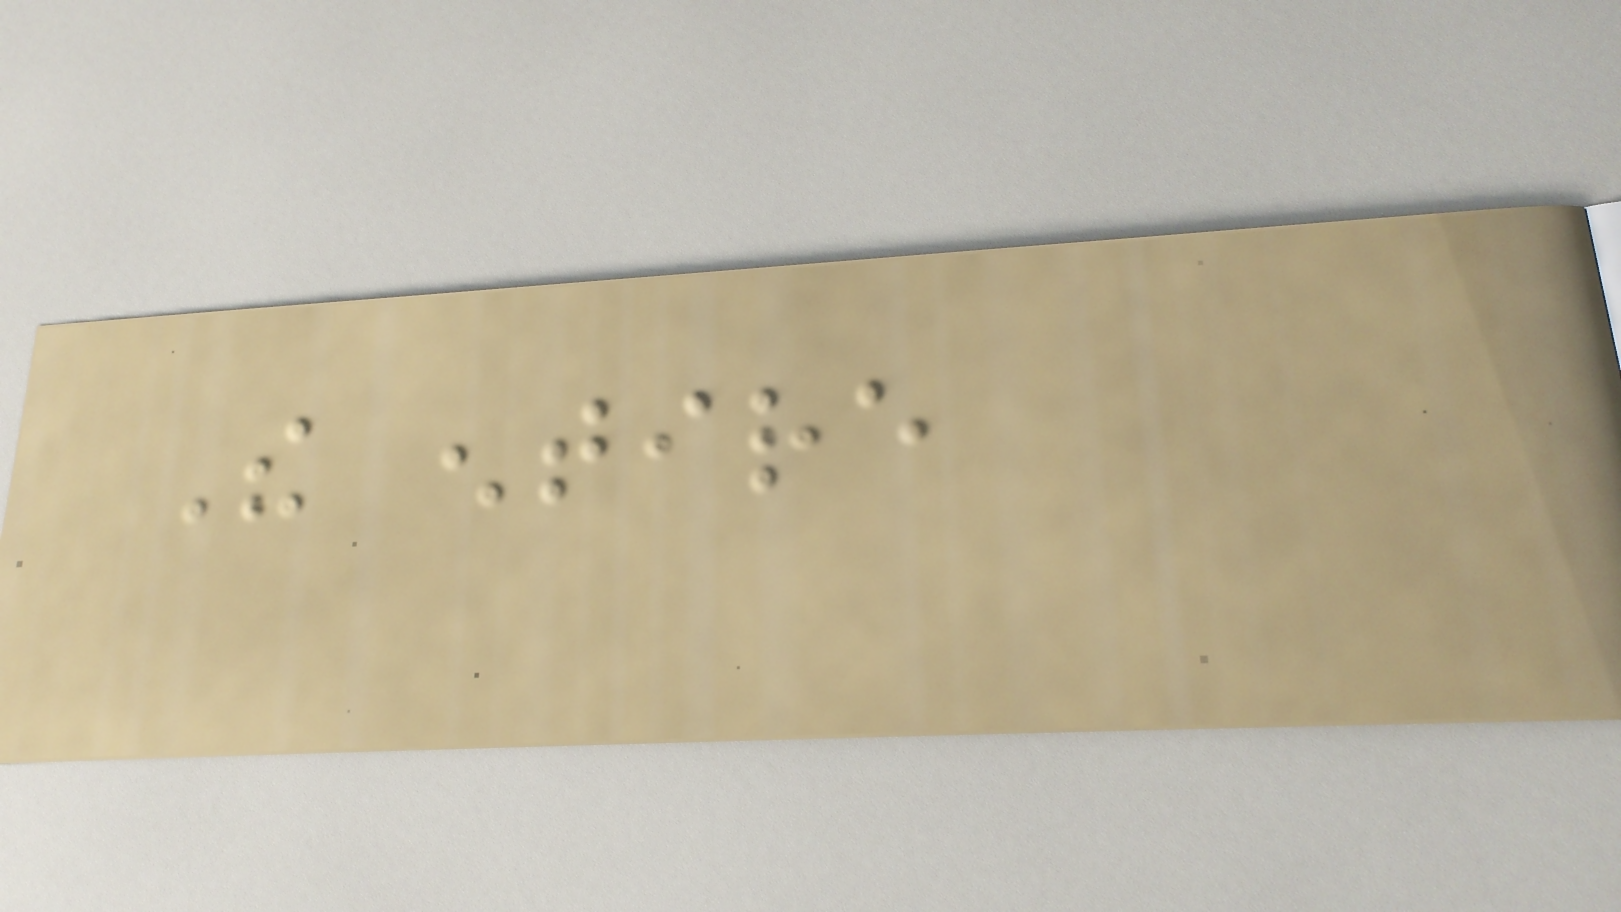The entire
